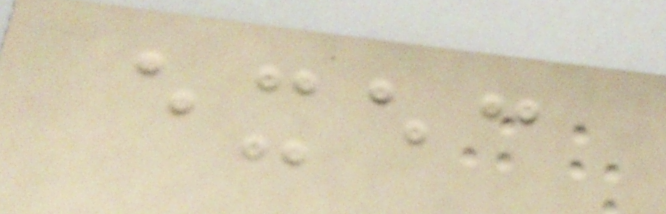exec
